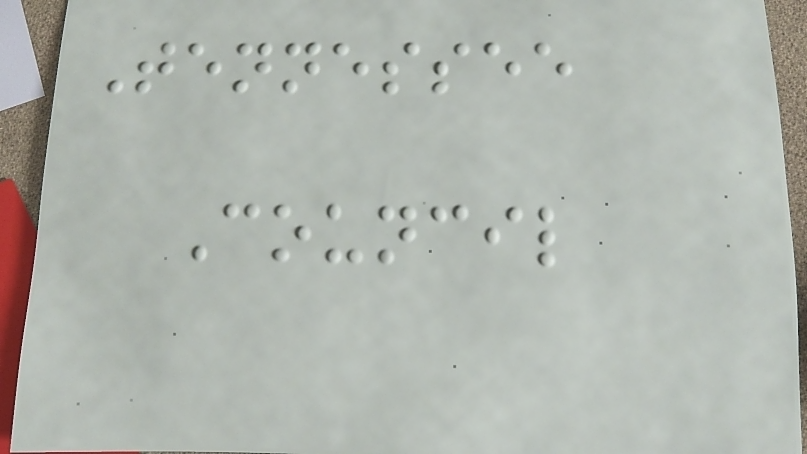Tennessee
Council
